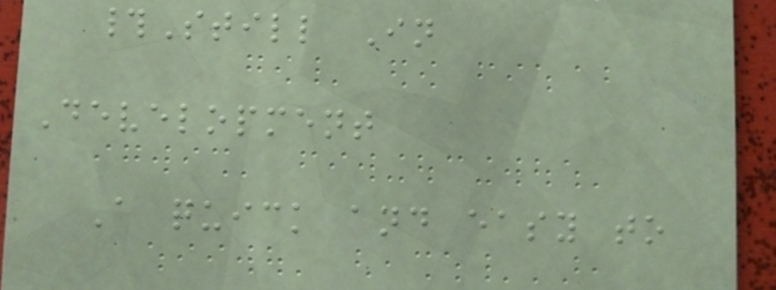#Still In
Development
A quick and easy to
